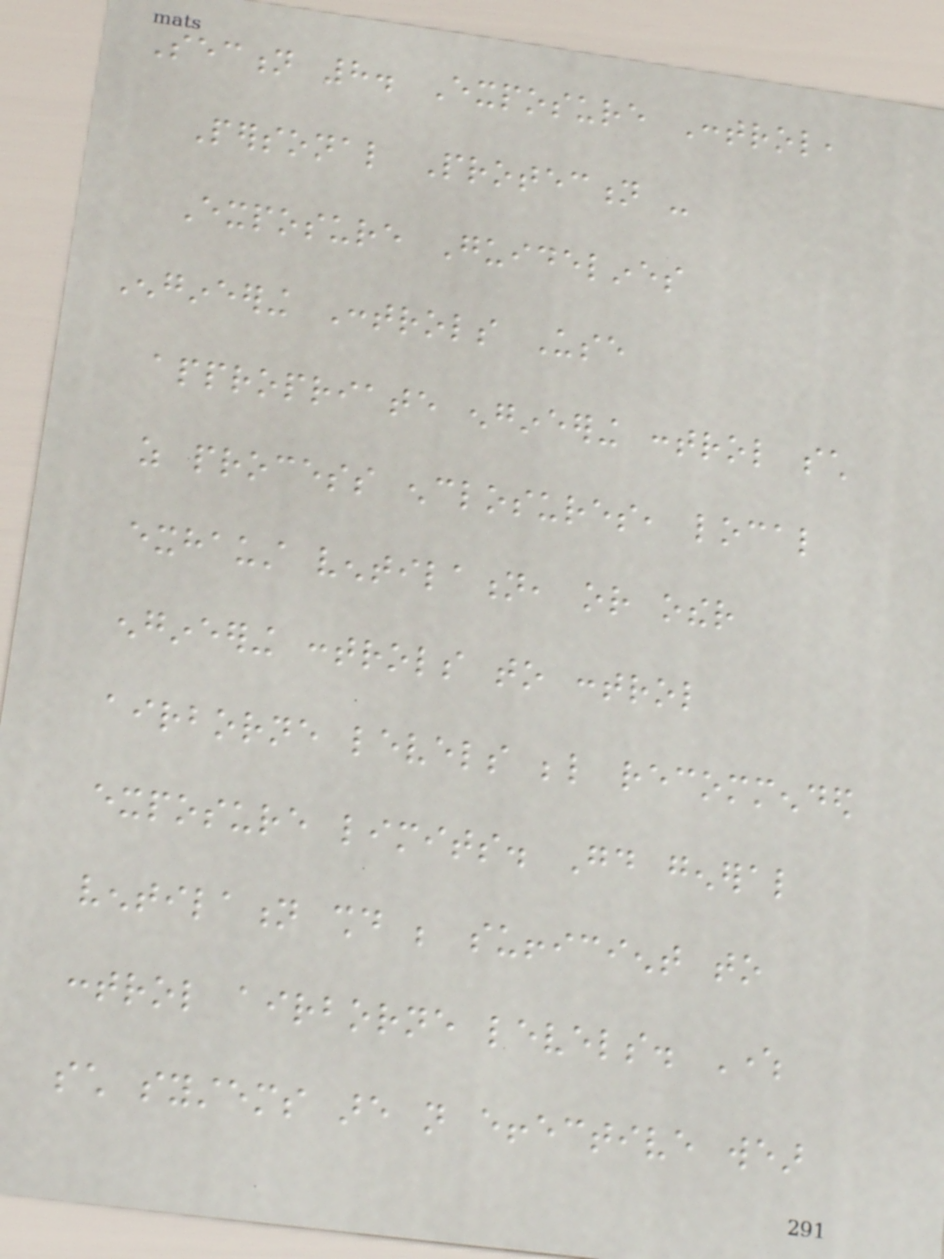Section 8. Exposure Control,
Personal Protection -
Exposure Guidelines
Engineering Controls Use
appropriate engineering control such
as process enclosures, local
exhaust ventilation, or other
engineering controls to control
airborne levels below recommended
exposure limits. Good general
ventilation should be sufficient to
control airborne levels. Where
such systems are not effective wear
